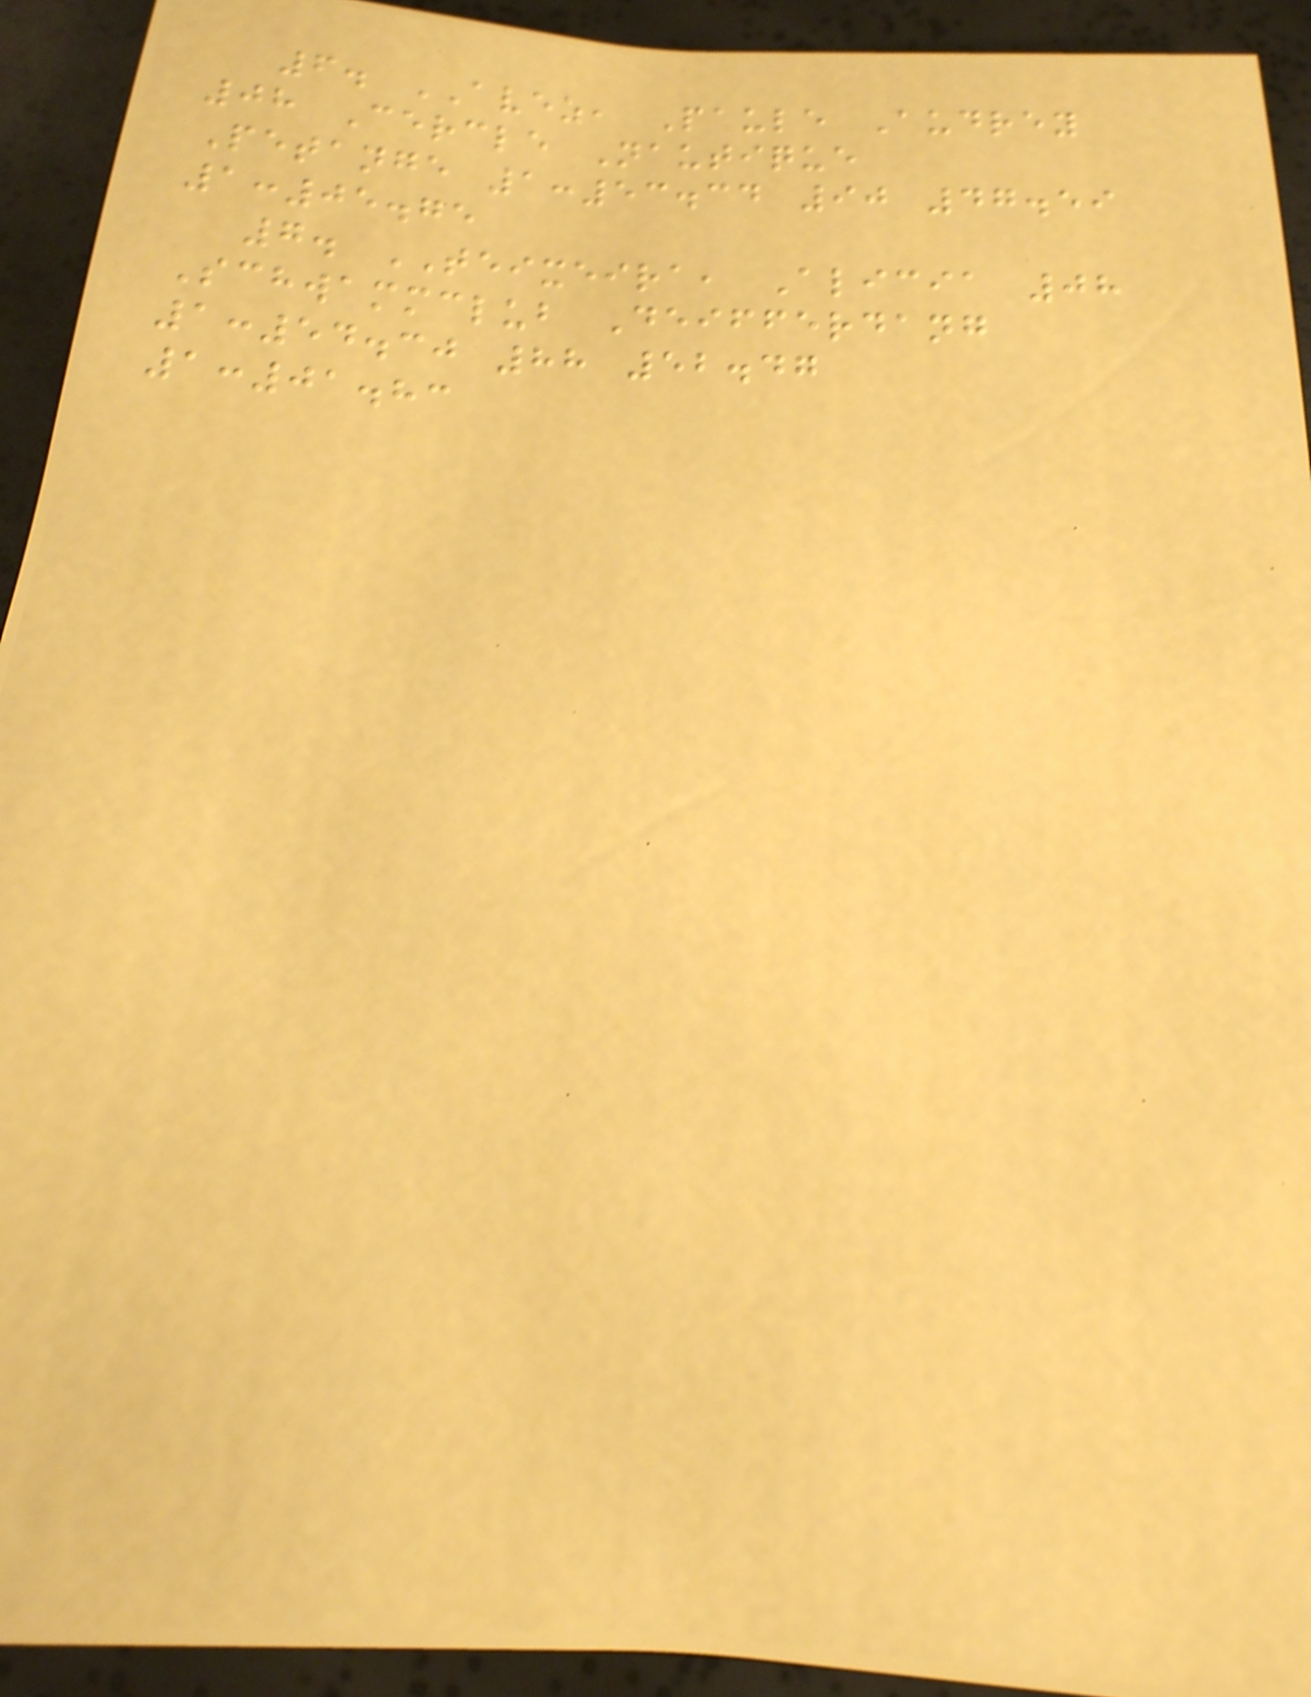6. AVEZ, Paule Audrey
08 Cercle Nautique
Petange 1:53.34 90 47.59
1:05.75
7. TEIXEIRA, Alicia 08
Schwammclub Deifferdang
1:54.30 88 52.47
1:01.83
